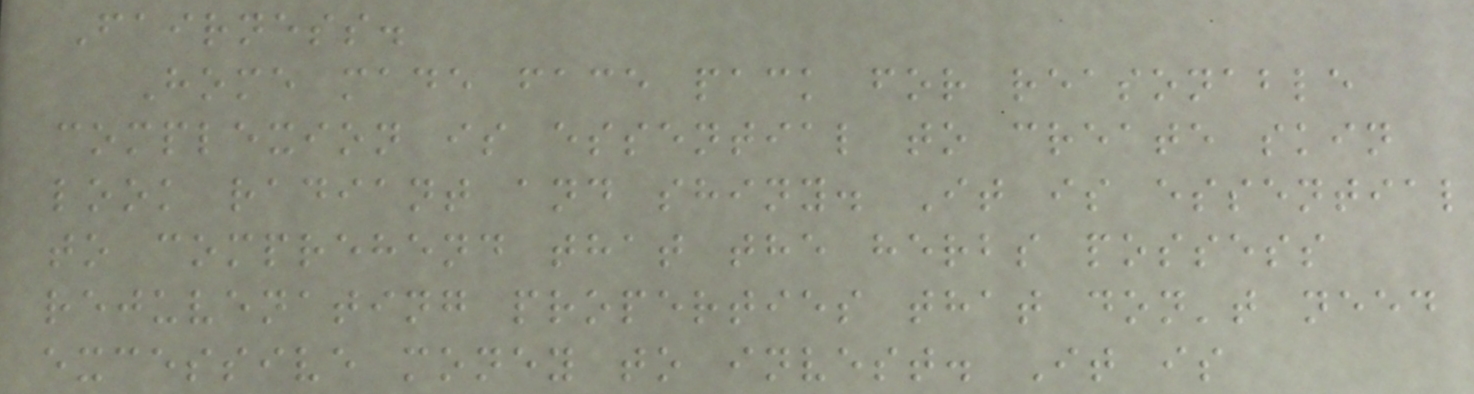Fairness.
Home made face pack for reasonable
complexion is essential to create skin
look radiant and shiny. It is essential
to comprehend that the herbs possess
rejuvenating properties that don't need
excessive money to invest. It is
